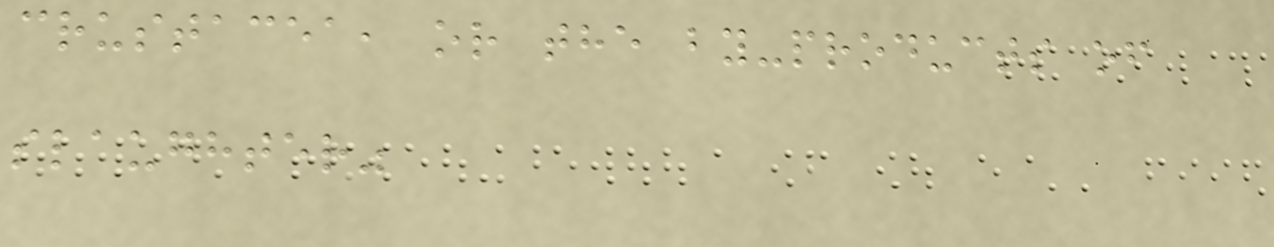crustacea, or the by-products of
slaughter"
